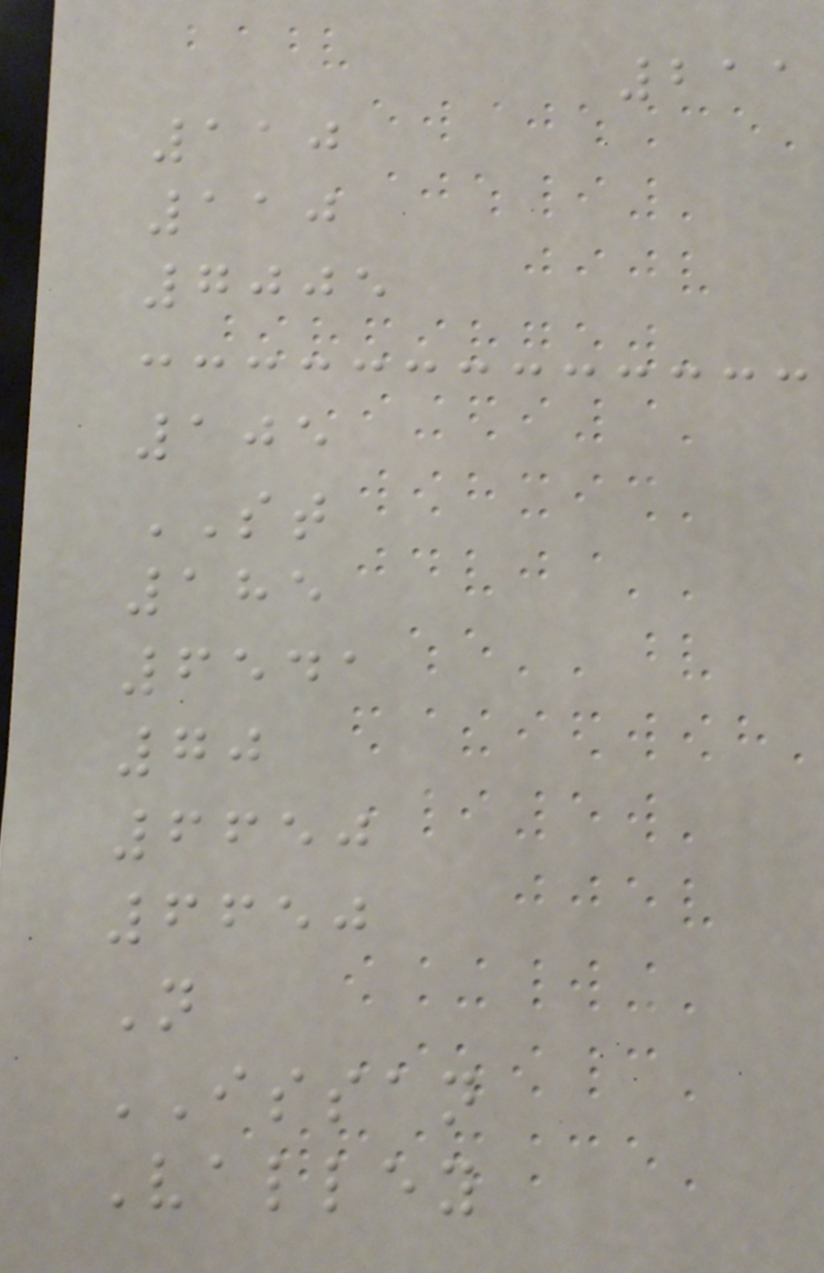211
110
110
7005
105
ST
185
6541
70
6650
6650
N
ISSAN
Valley
